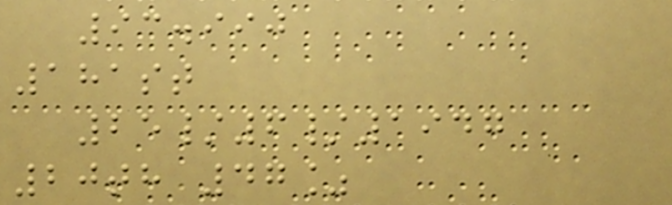93.990
181st
25/6/1947
20th 47%
